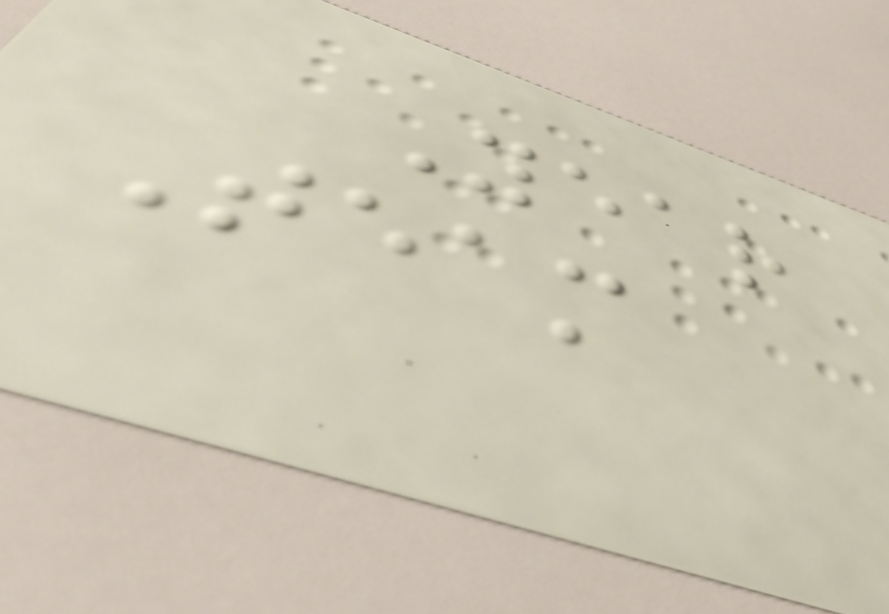Year
Team
